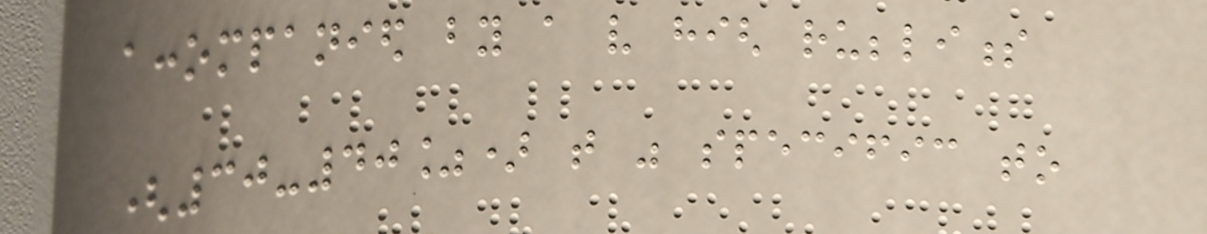accompanied by a very high rubbliness
(30-40%) that was specific to
